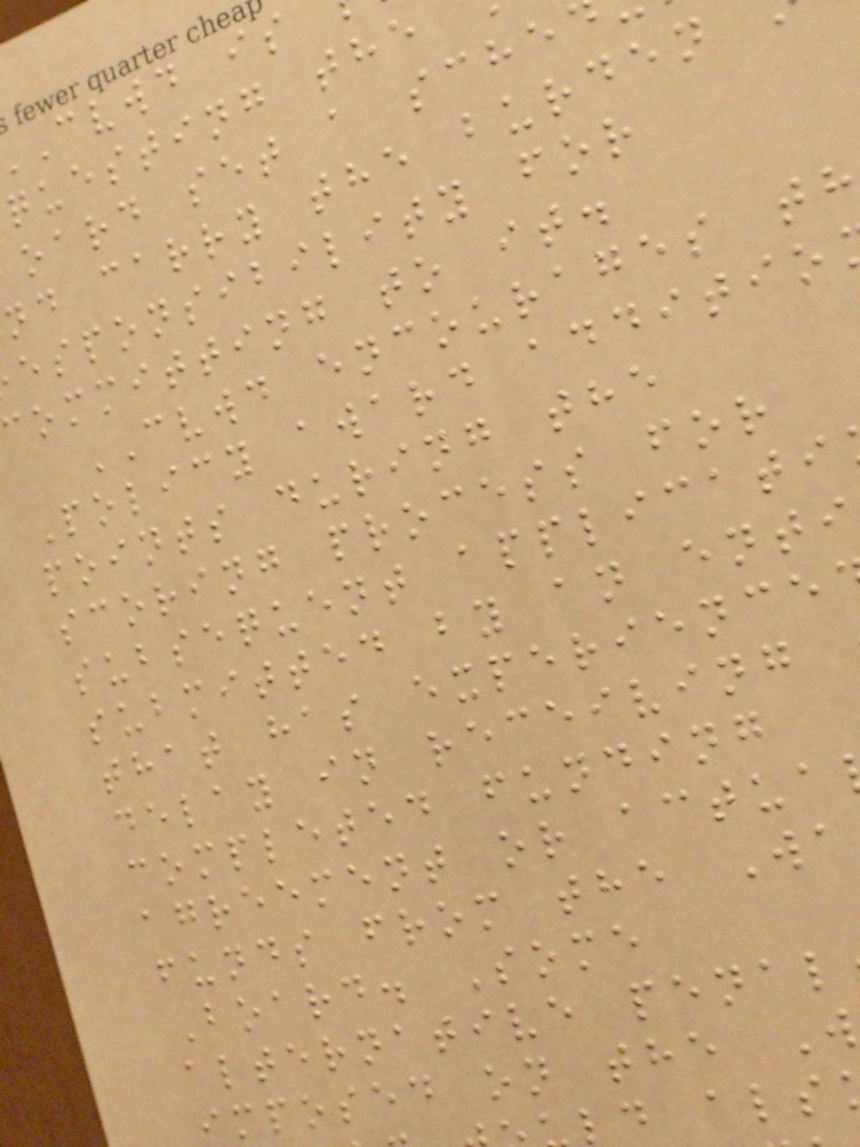cvwd is
questing the
oard set a sche
nd carry the burden
esponsibility for
committing to it.
CVWD encourages th
Policy award additio
points during the
scoring process for
subsequent applicati
submitted by an enti
that has experience
delay in receiving
completed funding
agreement or actua
funds from the Wa
Board. Some
alternative penal
imposed on the W
ld als
